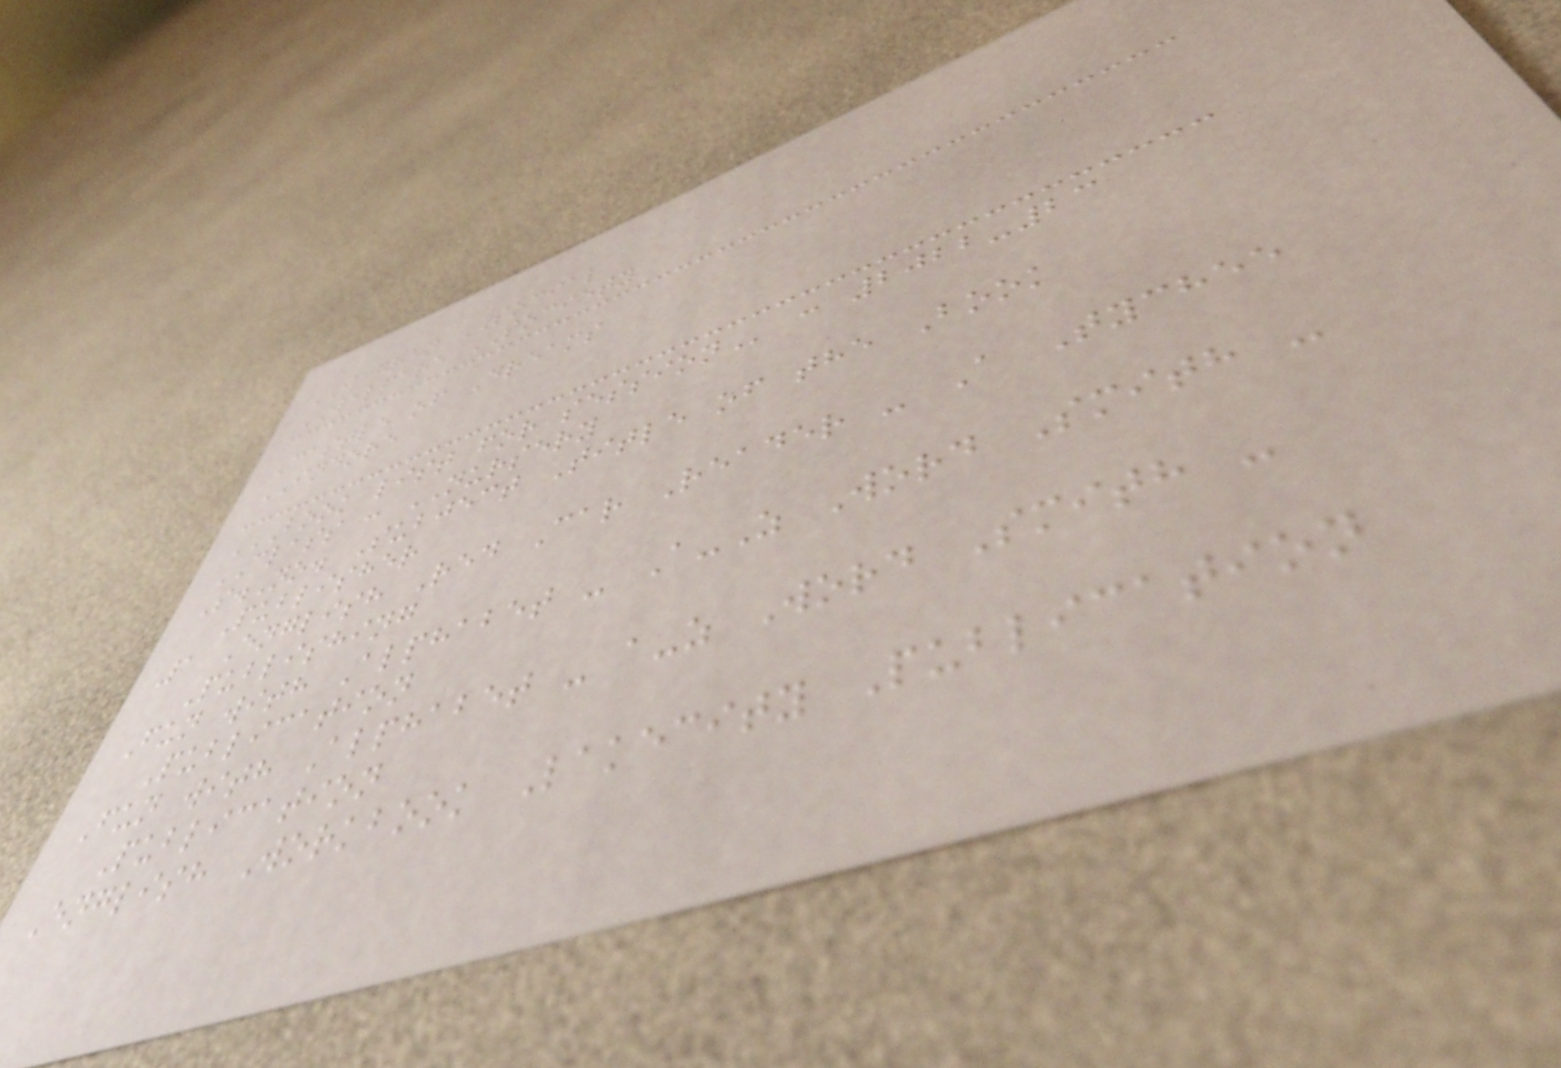JAGRAN SOCIAL
WELFARE SOCIETY
Castle of Dreams
INDORE
BOOK LIST FOR SESSION : 2022-23
CLASS : NURSERY
S.No. Subject Title of the Book
Publisher
1 English Red Car Reader - A Tychee
Publishing
Fun with Alphabet - A-Z Word Smith -
Publication
Fun with Alphabet - a-z Word Smith -
Publication
English Workbook Lakecity Publication
